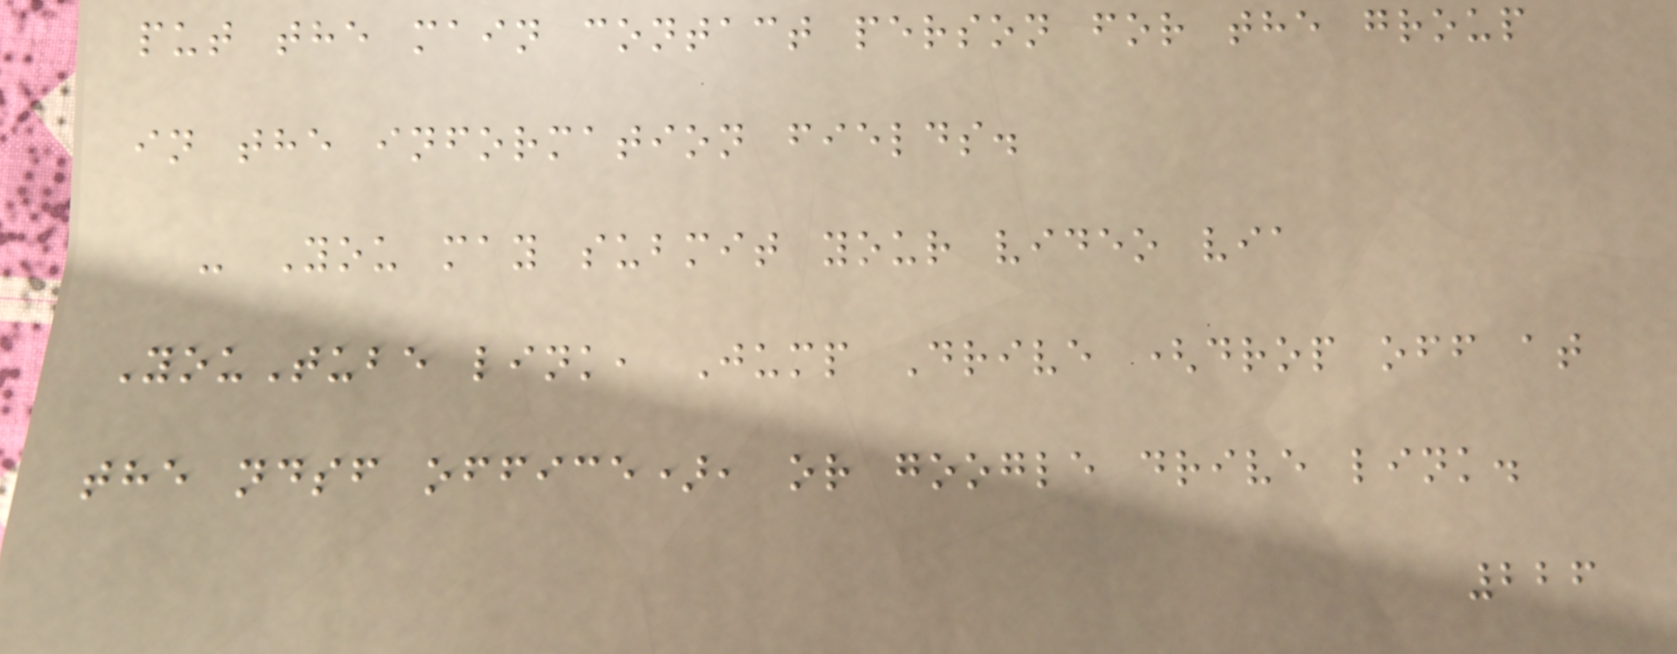put the main contact person for the group
in the information fields.
- You may submit your video via
YouTube link, Jump Drive (drop off at
the ndsf office), or google drive link.
226
